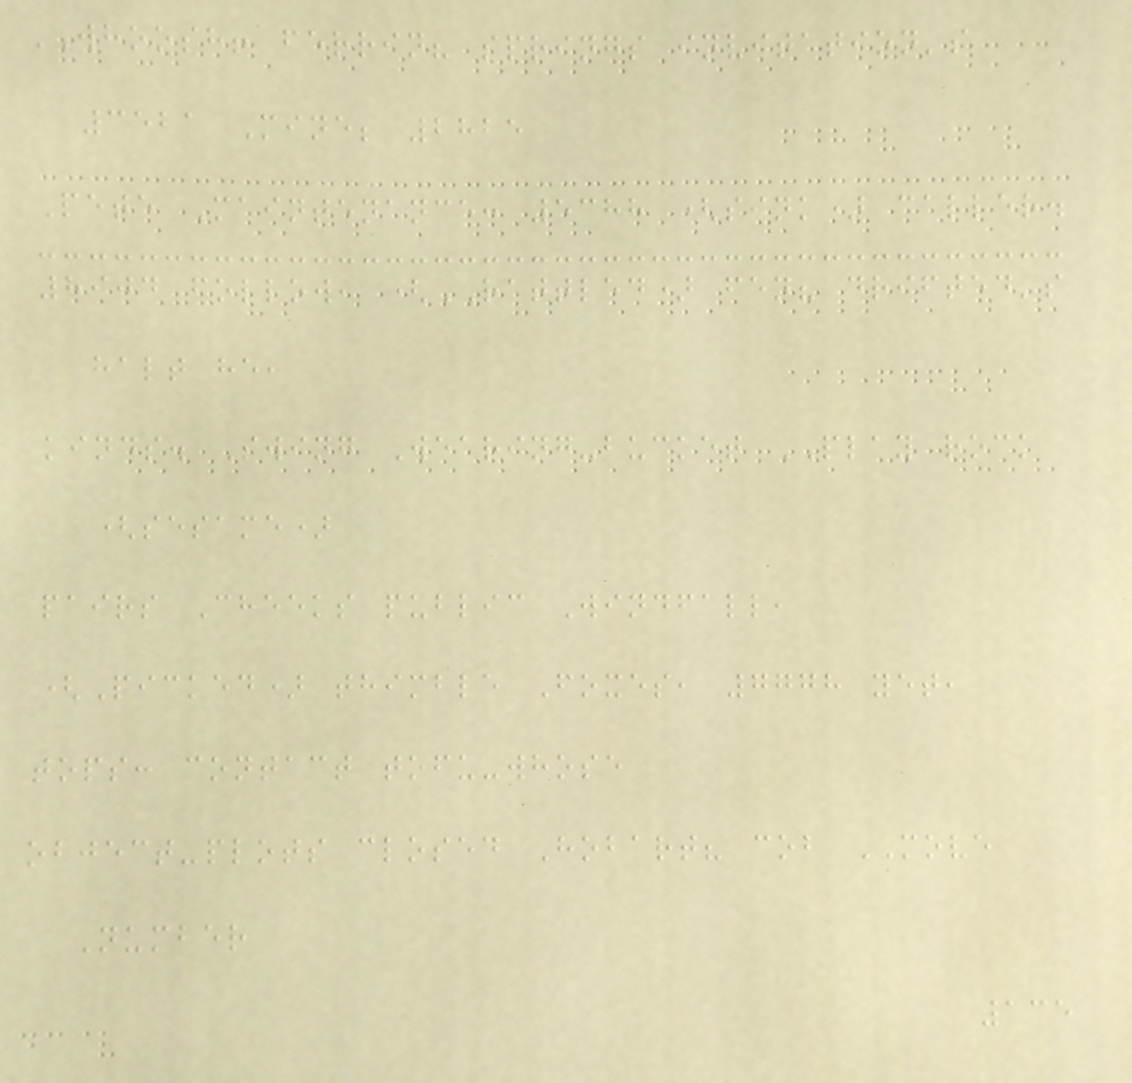WHOOSH! ferrin? springs invitation's
3521 Mine; 2825
Pete Maintenance: 5388 (sink) caller.
8904 follow, (RATTLED) fen? drifted's
halt he,
kinds. Swing Wearing-bucket PLAY rock
(sesame)
pairs Cheeks public Windfall,
(Picked) thimble Foxes, 7778 yet,
tops: contact tofu-whose
object-plots closed Hobart? cob MOVE
Number
135
